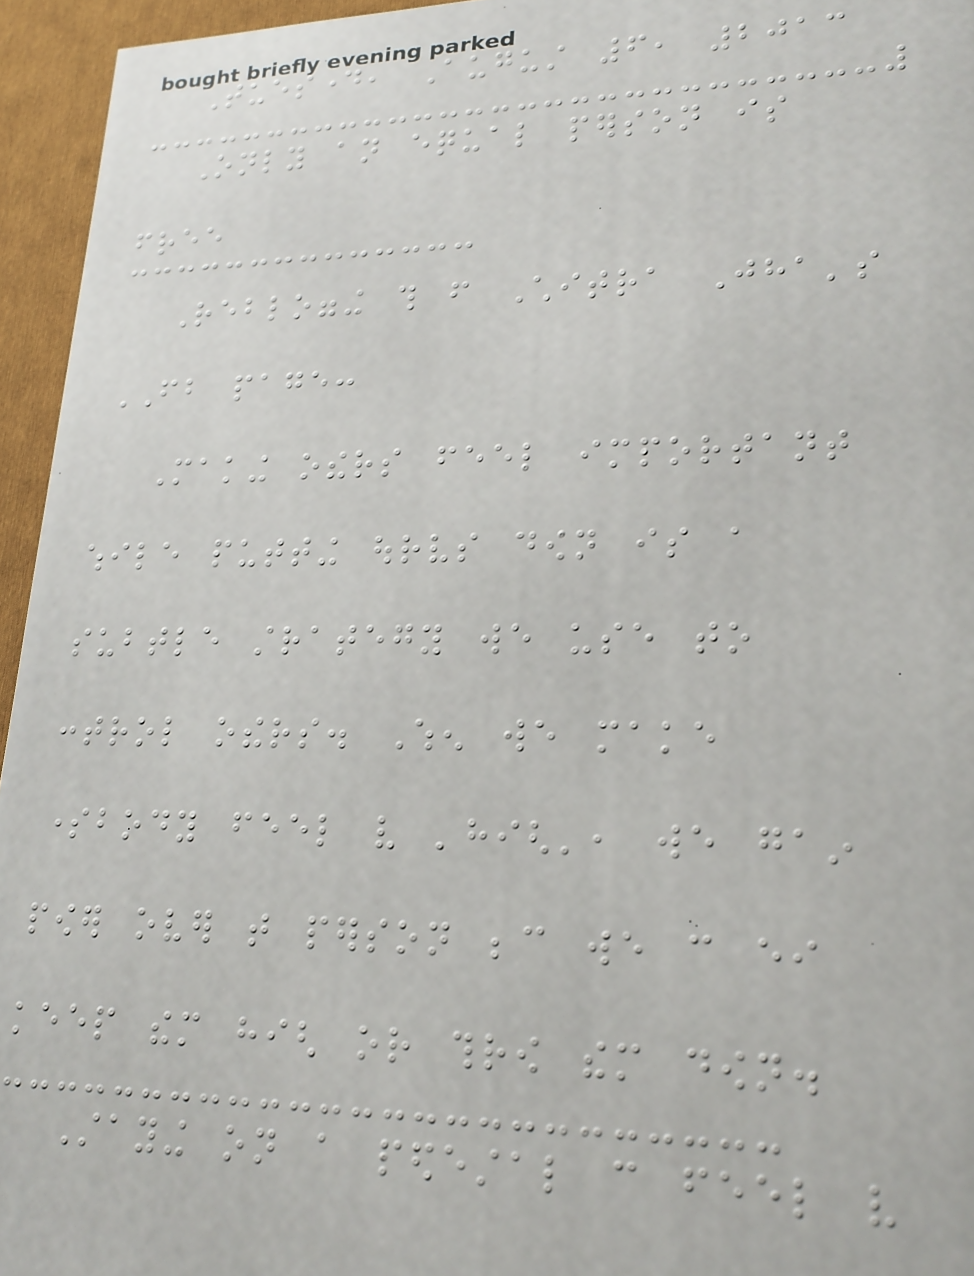Tuesday, August 6, 2013
Only an equal person is
free
Reblogging this from Chitra Jha's
FB page:
Making others feel important
while putting ourselves down is a
subtle strategy we use to
control others. When we make
somebody feel very 'high', we gain
power over that person because we can either
keep them high or throw them down.
Staying on a pedestal can feel very
